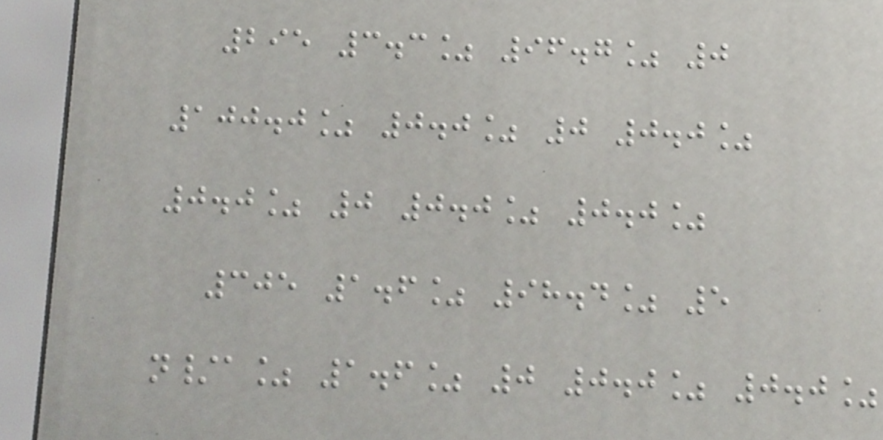295 3.3% 96.7% 0
100.0% 0.0% 0 0.0%
0.0% 0 0.0% 0.0%
305 1.6% 98.4% 5
n/a% 1.6% 0 0.0% 0.0%
